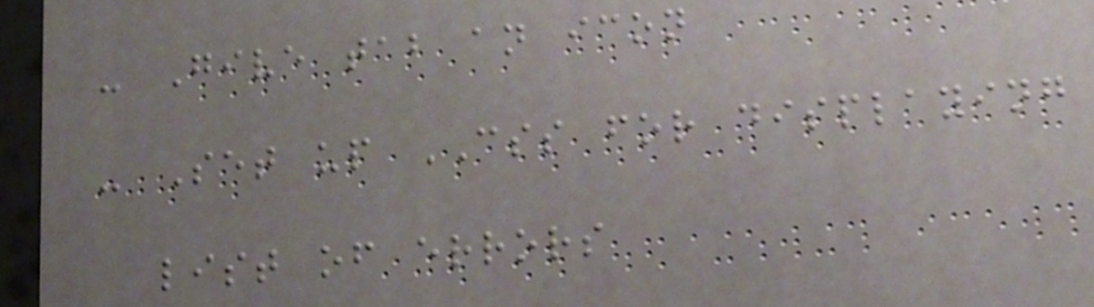- Give tab an icon
- Set up CSS for displaying
list of errors
